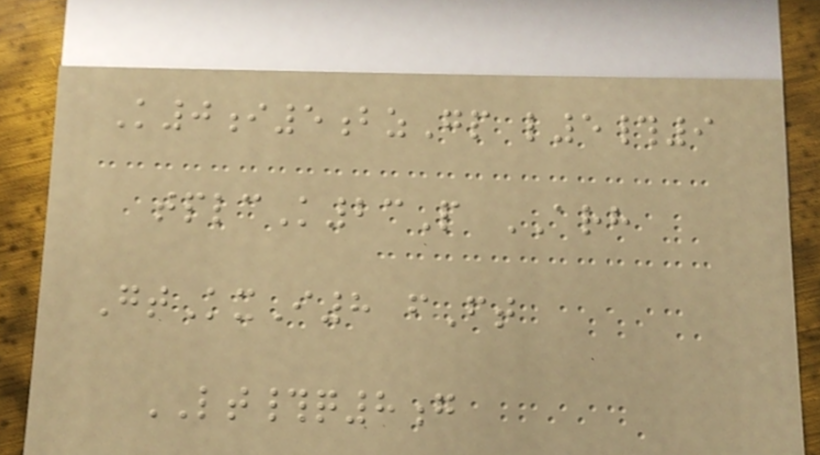K0i5bzGp l5#9
tplcK23P ARH
GtKxI8 fFt
LT#q8g
